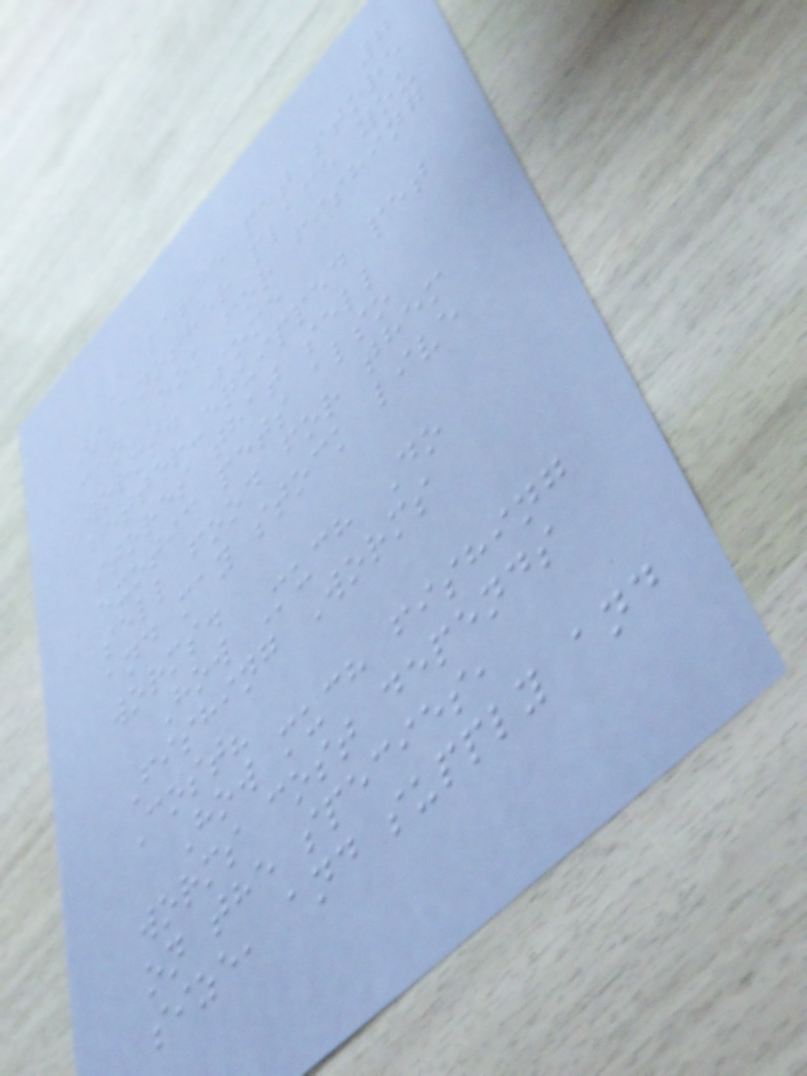7
A large pet store
is another place you
can look for fishing
worms. Some
better-equipped pet
stores that sell
exotic pets also
sell food for them
and may stock live
worms.
How Much Do
Fishing Worms
Cost?
How much fishing
worms cost depends
on the species,
size, and supply and
